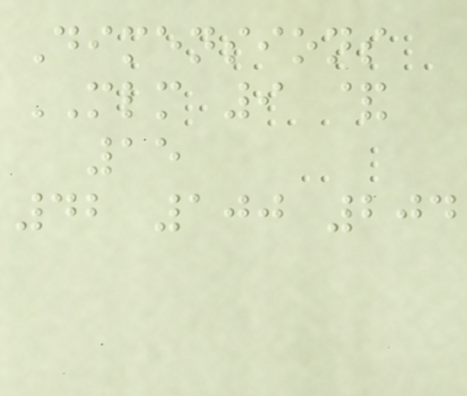Dimensions
MLM 9 &
15
42 100 204
